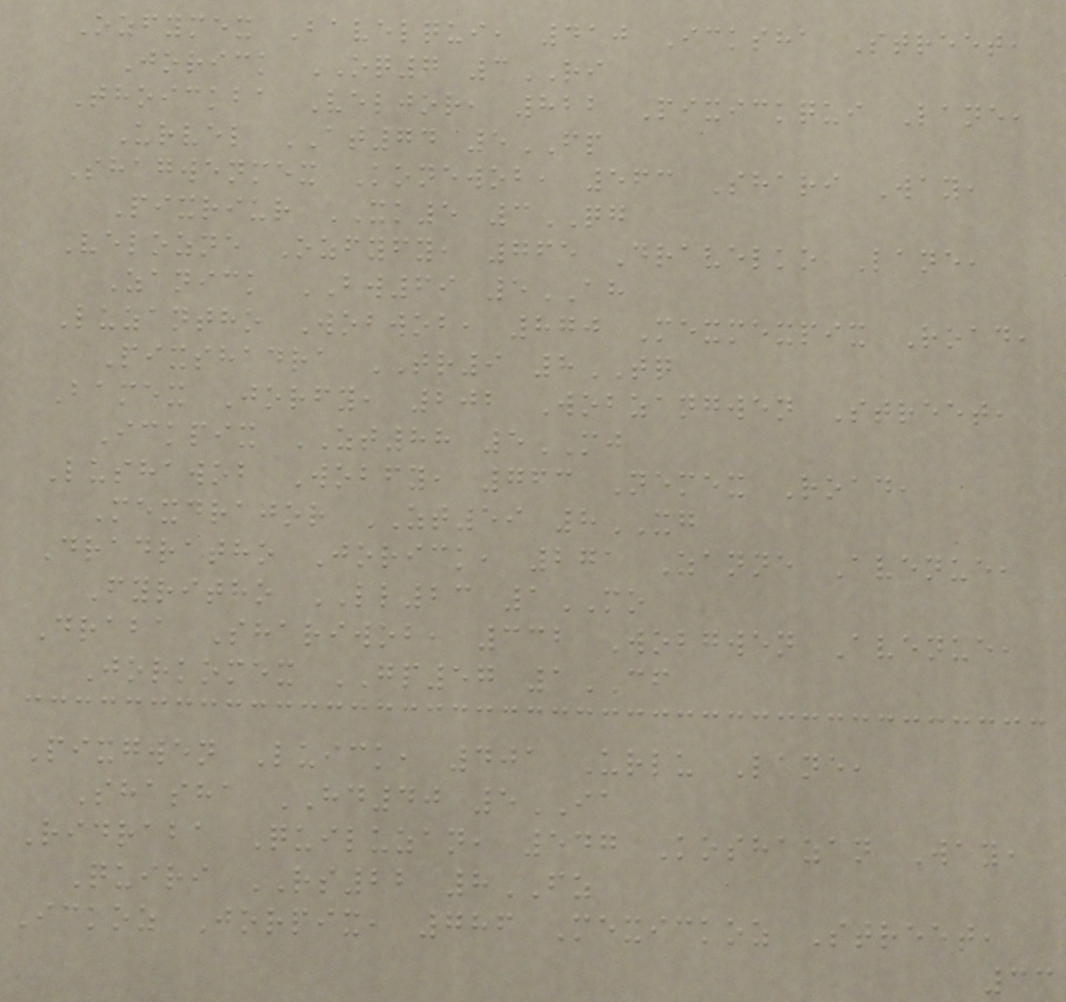Ozfymex Bavelqui, 410 Icksha Street,
Jorick OQ7 3RI
Thoickba Veljor, 822 Pixickqui Lane,
Urvel AT74 5FP
Shagwenmex Konewob, 563 Shari Way,
Pixriur XK5 3QG
Velozne Ozfyfy, 765 Dravelko Lane,
Zanick BW69 5AH
Luzantho Wobwob, 870 Mexmexpix Road,
Pixshadra TR9 8TQ
Bamex Jorfy, 202 Wobzangwen Street,
Ickpix ZT88 5MJ
Lushawob Wobfy, 763 Nemex Road,
Mexdrajor ZT59 8XG
Dradratho Jorick, 271 Zanne Avenue,
Fyritho LL23 1MO
Draba Shariwob, 332 Wobgwen Avenue,
Jorkomex GP57 1CF
Pixgwen Luick, 401 Urlu Lane,
Shasha HD40 5IA
Ridraba Quiluzan, 547 Koshazan Way,
Quiri RS22 8FZ
Ickoz Jorpix, 786 Mexickoz Street,
33
